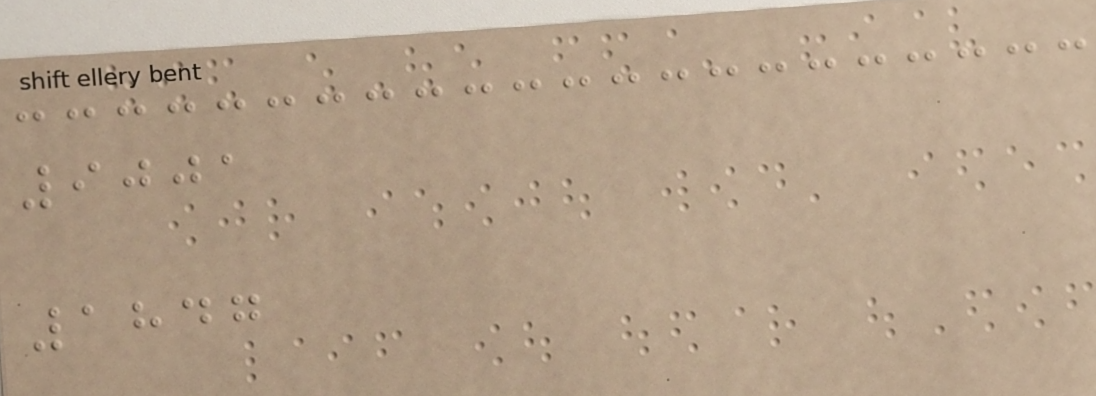9001
1847
